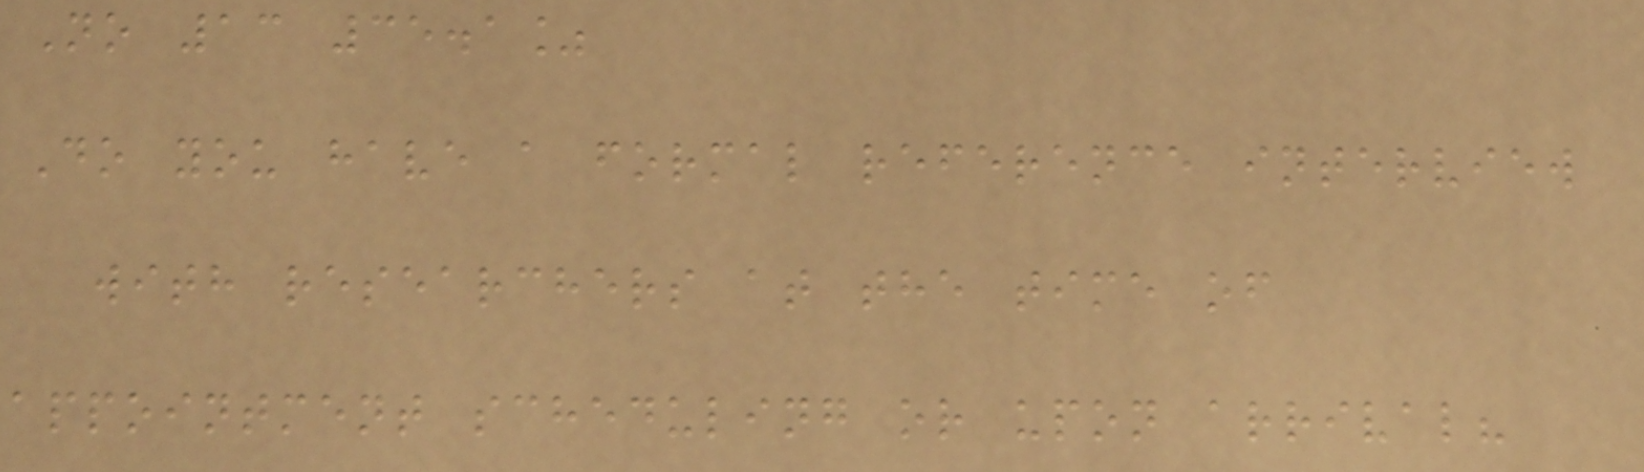No 13 35.1%
Do you have a formal reference interview
with researchers at the time of
appointment scheduling or upon arrival?
